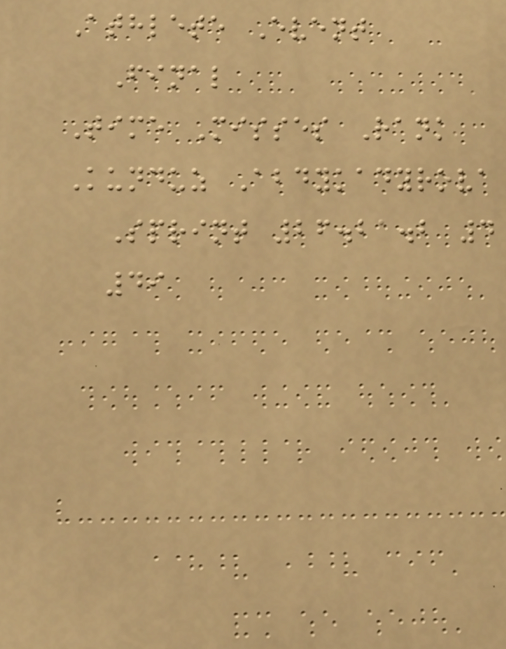Athlete Event
Final
Time Misses Rank
Kunduz Abdykadyrova
Sprint 26.21.2 4
49
